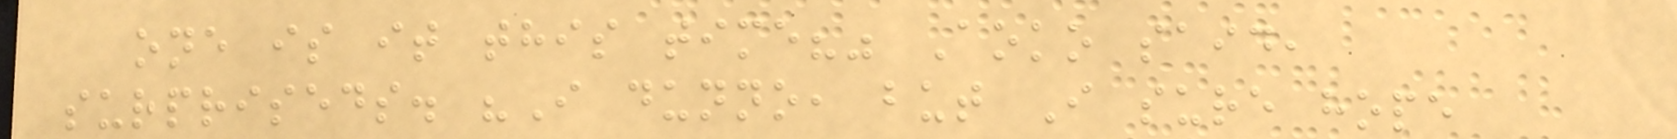one is it this time?" Aoko said,
surpriseds. "I dunno, but I sure hope
